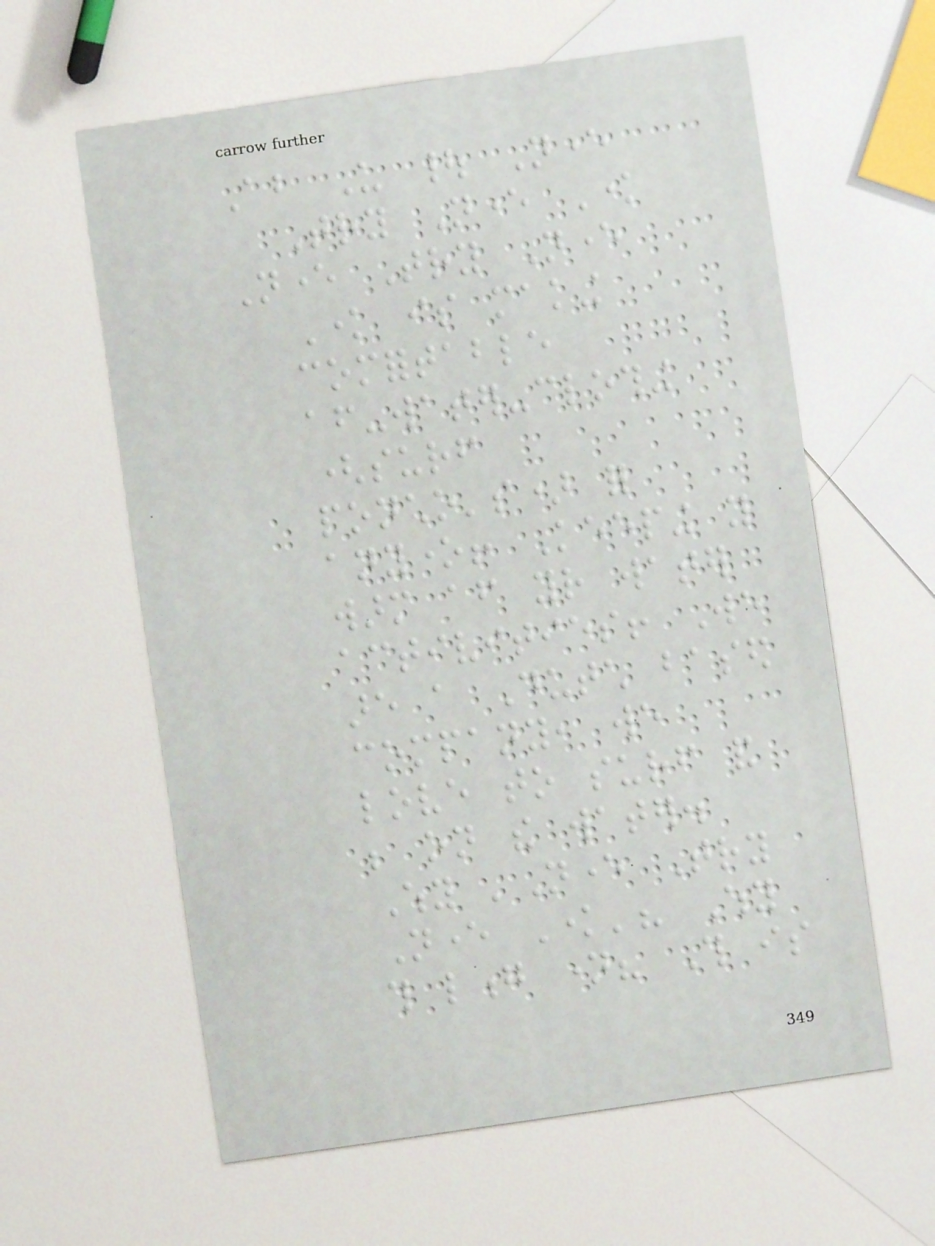About Us | Never
Try Never Know
Never Try Never
Know is making
comfortable
after-water-clothing
(surf
poncho's) for
anyone! Keeping you
warm after your water
activities! We
are a Dutch based
company, we
love to surf and
be on the water.
Why 'Never Try
Never Know'? Why
this long name? This is
